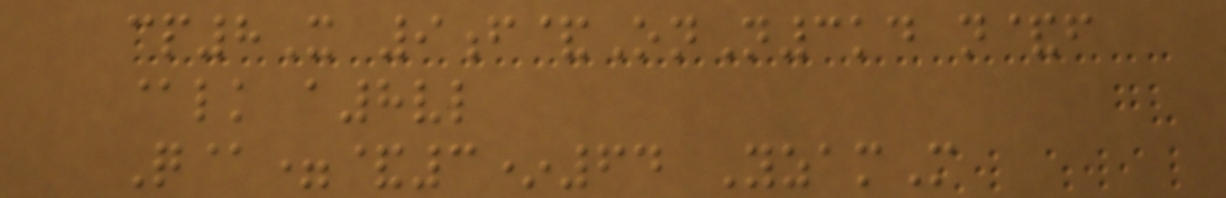cp8X 9f&OnN3kd n&f
@lk a8vl
Q@=&3*64 YzamM
